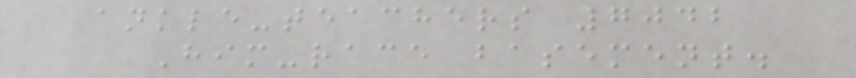ankle-teachers 7042
Him-race basement.
